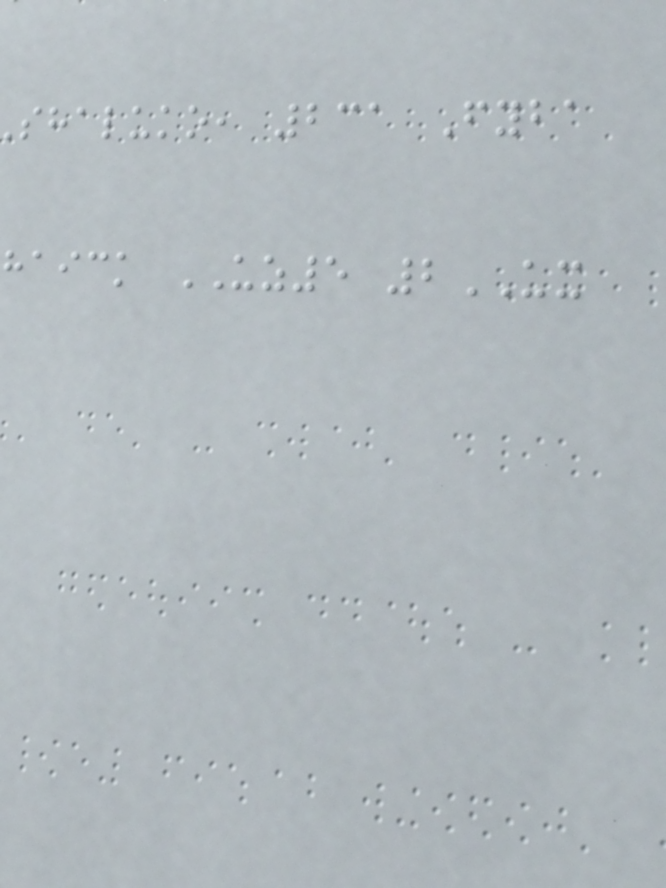shaluko, 231 Fyba
haick UZ5 2UX
